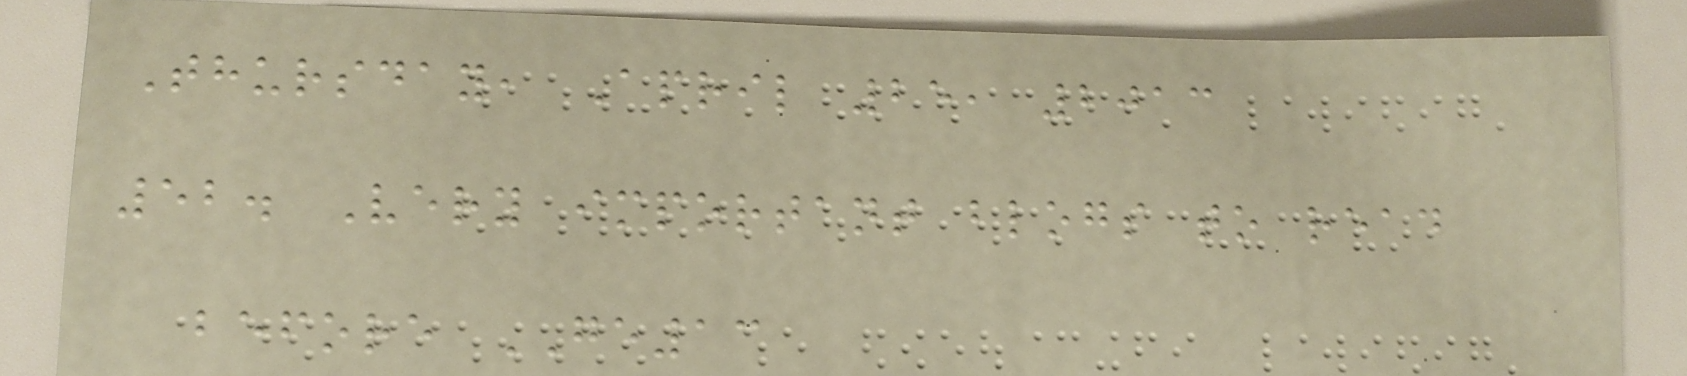Thursday, April 25, 2013
52. Very important blogs to read
before GE13
